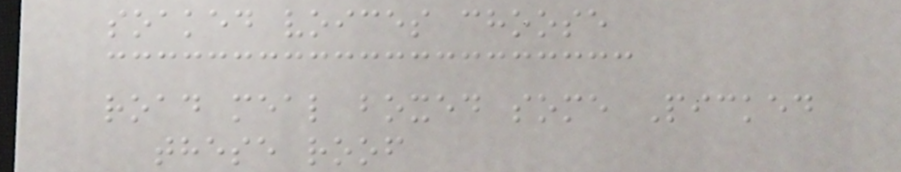soaked voices choose
road meal boxed some Picked
these roof
